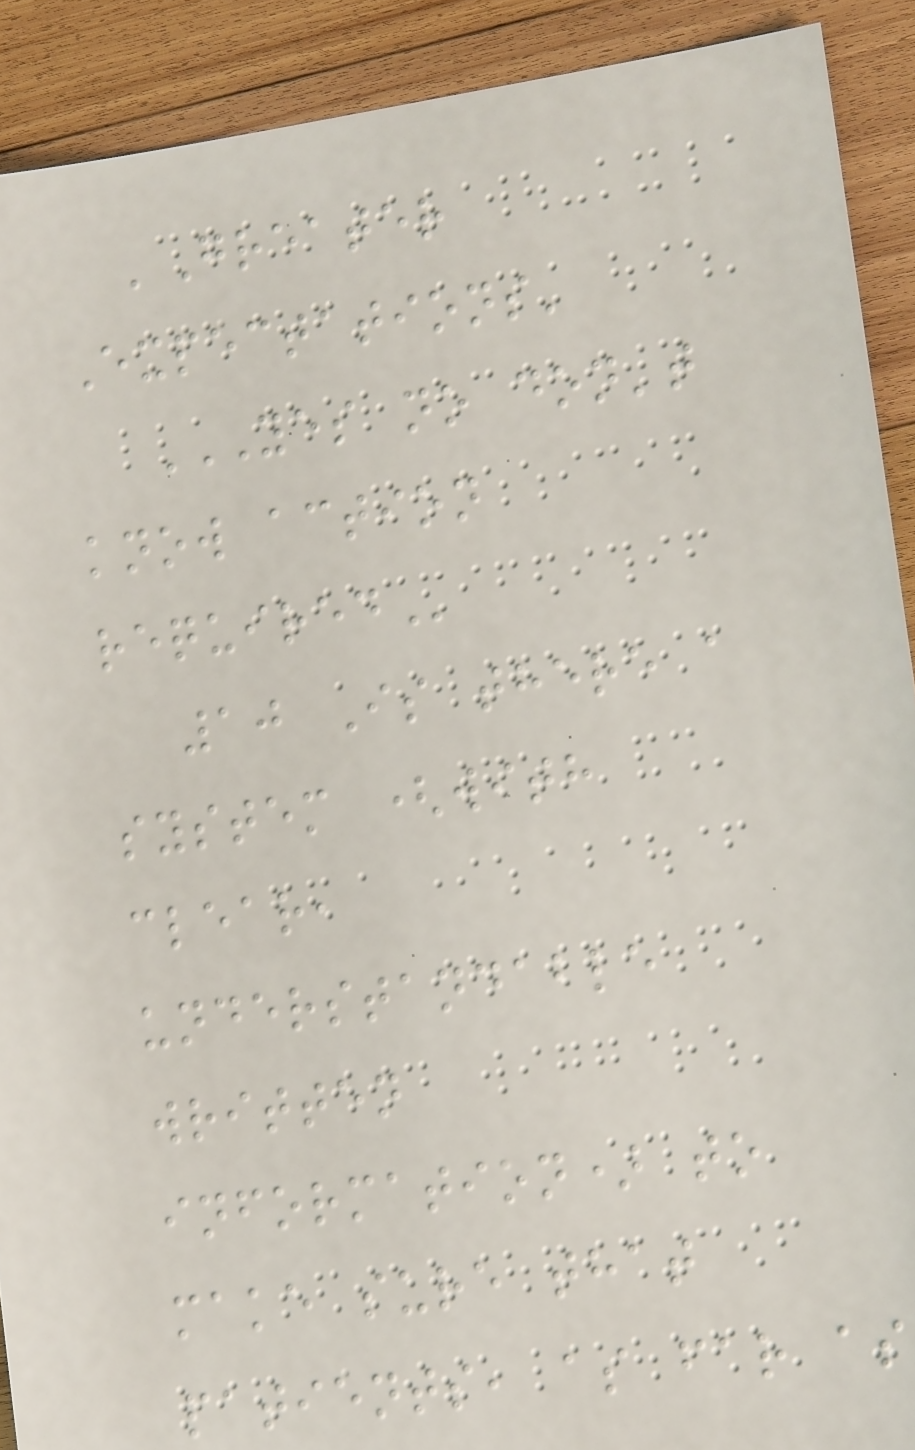'Greater
Expectations'
YES NO DON'T
KNOW ACTION
REQUIRED
10 Is there a
system (with
clear,
understandable
written
information) to
make sure that
patients, as far as
